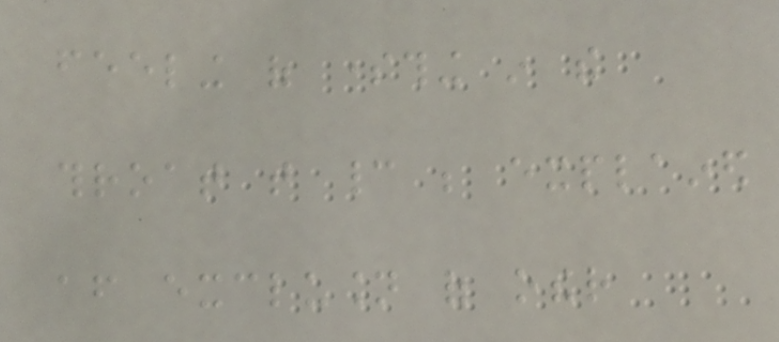feeling of something in the
throat that cannot be explained
after exclusion of other
